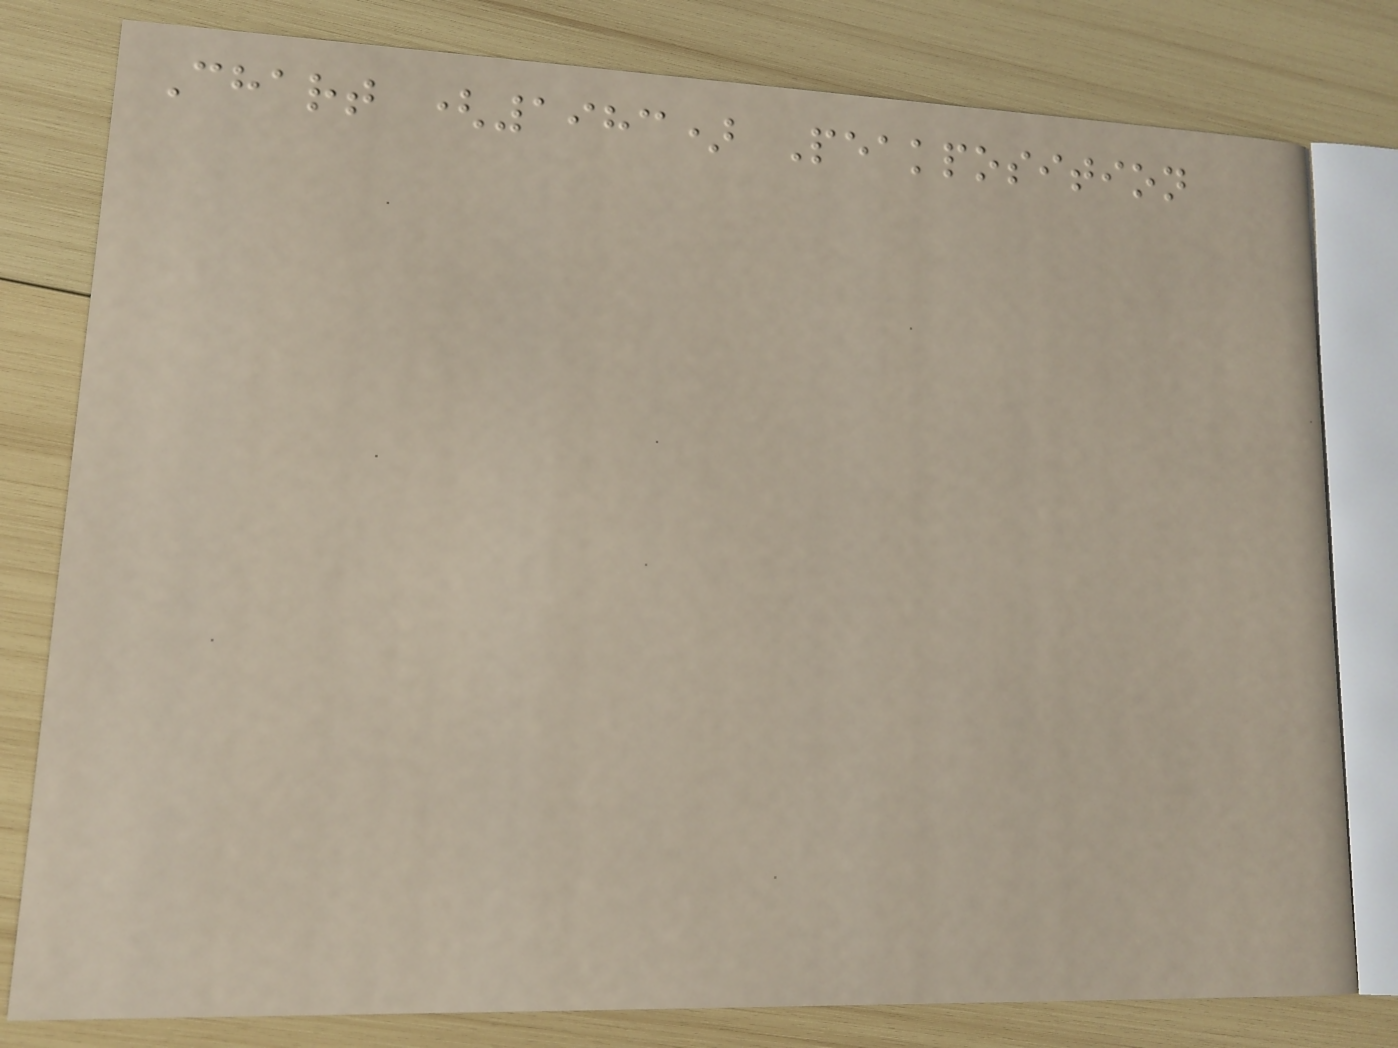Chart (1983) Peakposition
